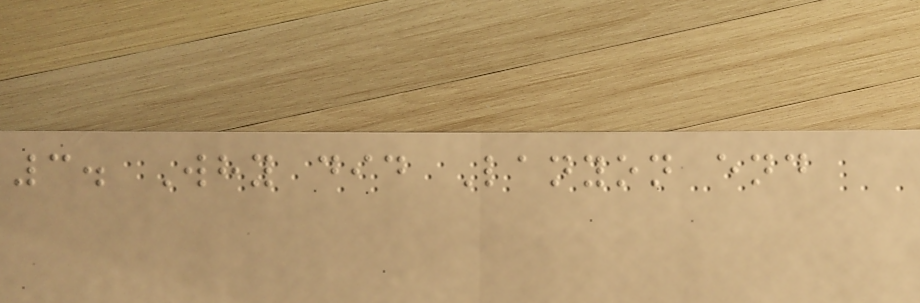3. Why did Lanyon end
